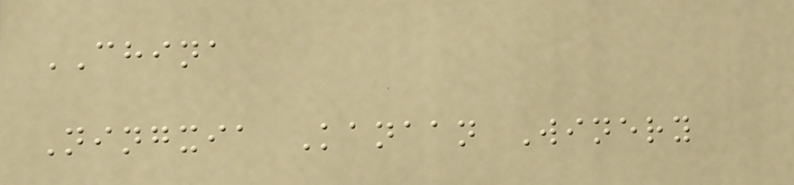CHINA
Ningxia Kanaan Winery
